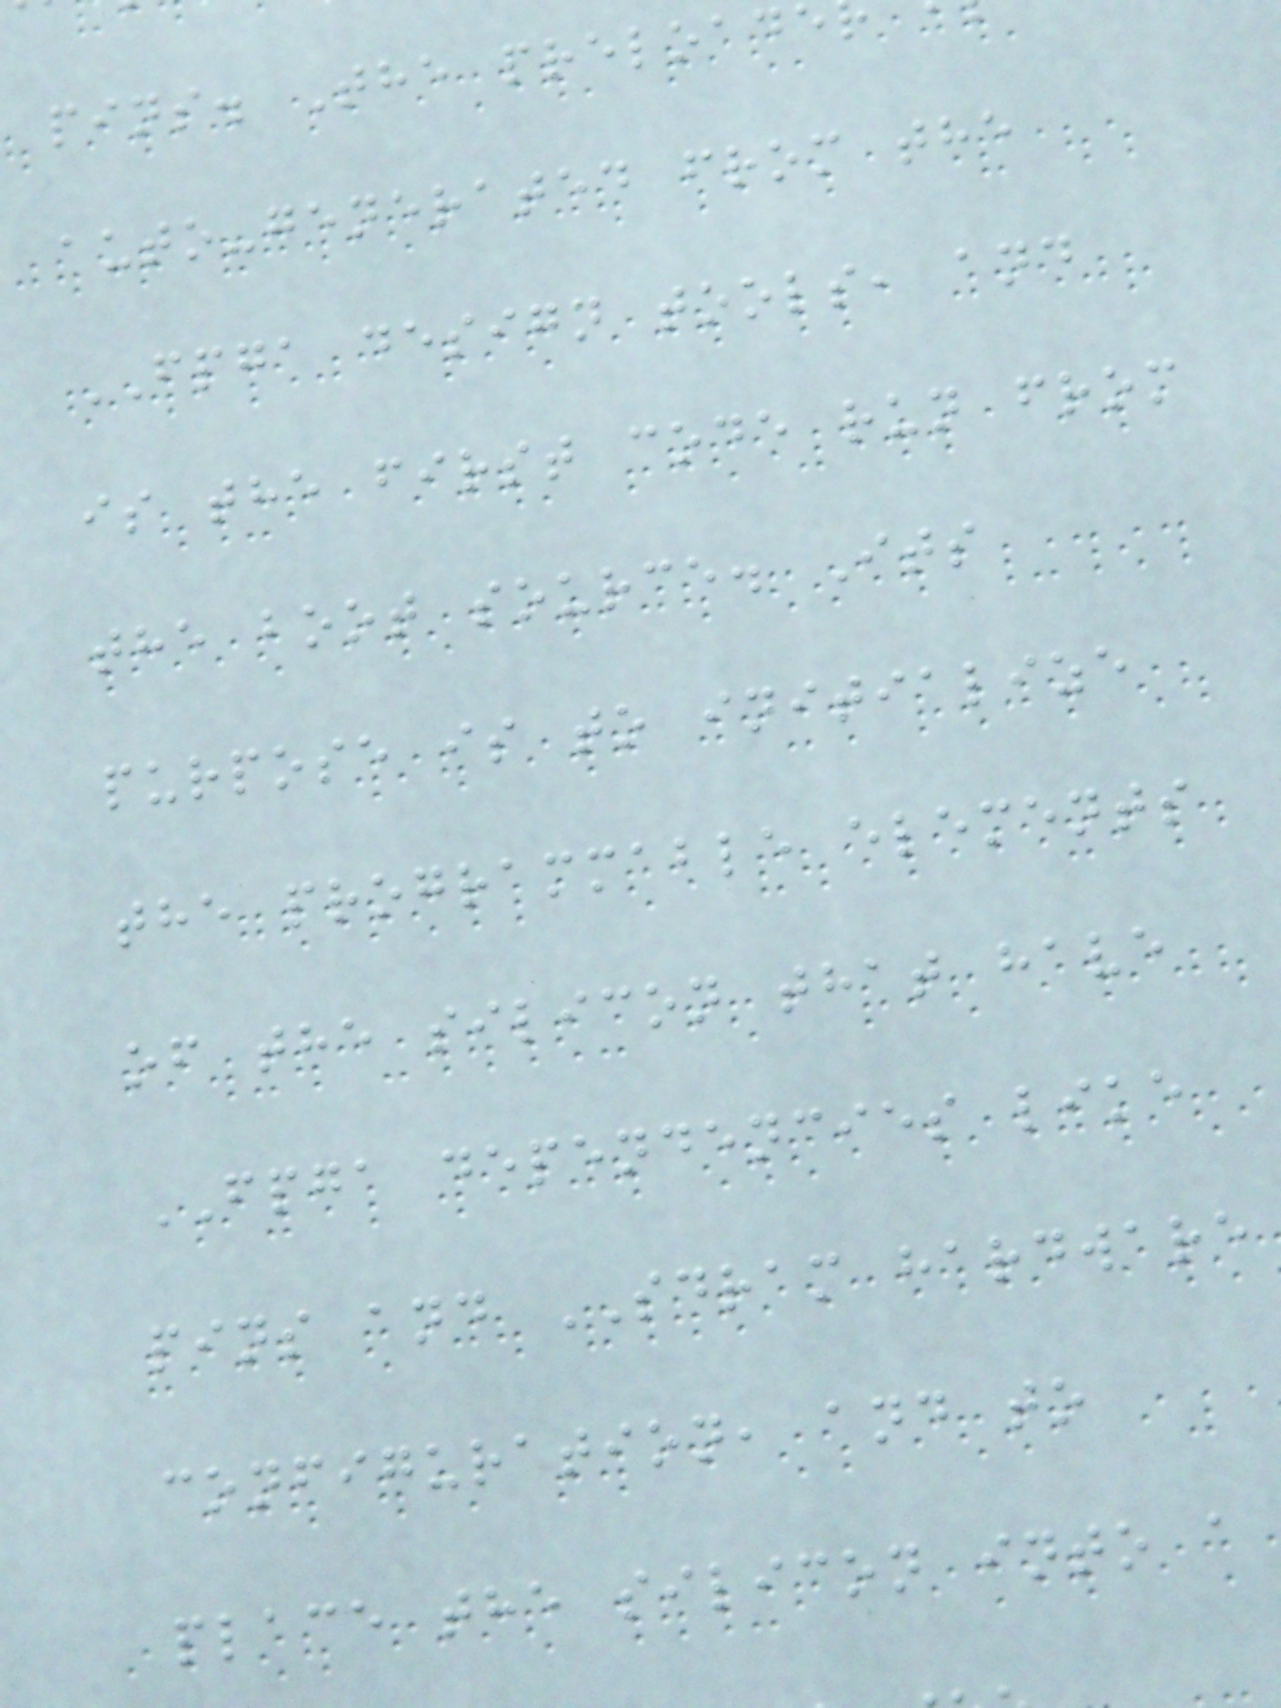pins. The preload
auto-generated from the
FPGA design tools, and
is the first code run from
the boot source. Its
purpose is to initialize
the programmable elements
of the silicon that have
FPGA dependencies like
pins and SDRAM hardware
configuration, and to
place the silicon into a
